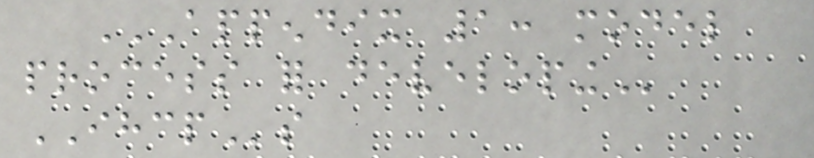APPENDIX 1: MODEL
PROCESS FOR DEVELOPING
IHCPs
